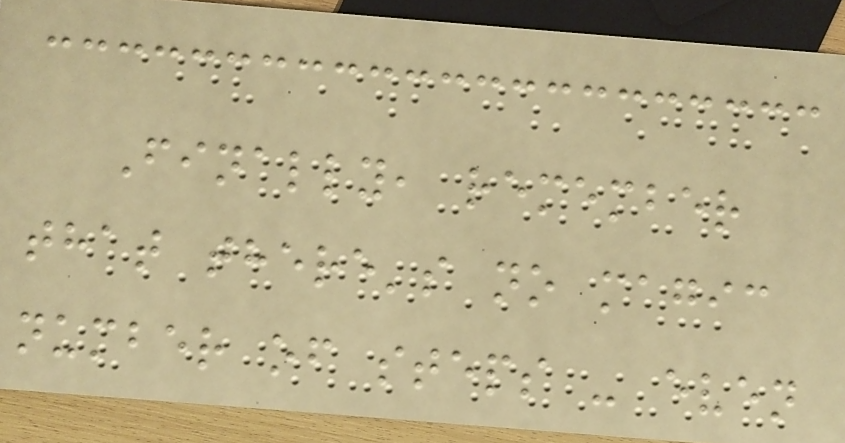Finally, remember
that there's no magic
number of steps - even
